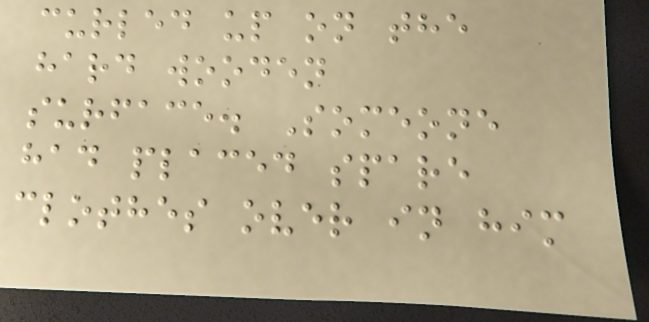curled up on the
hard wooden
surface. Someone
had placed spare
clothes over in him
